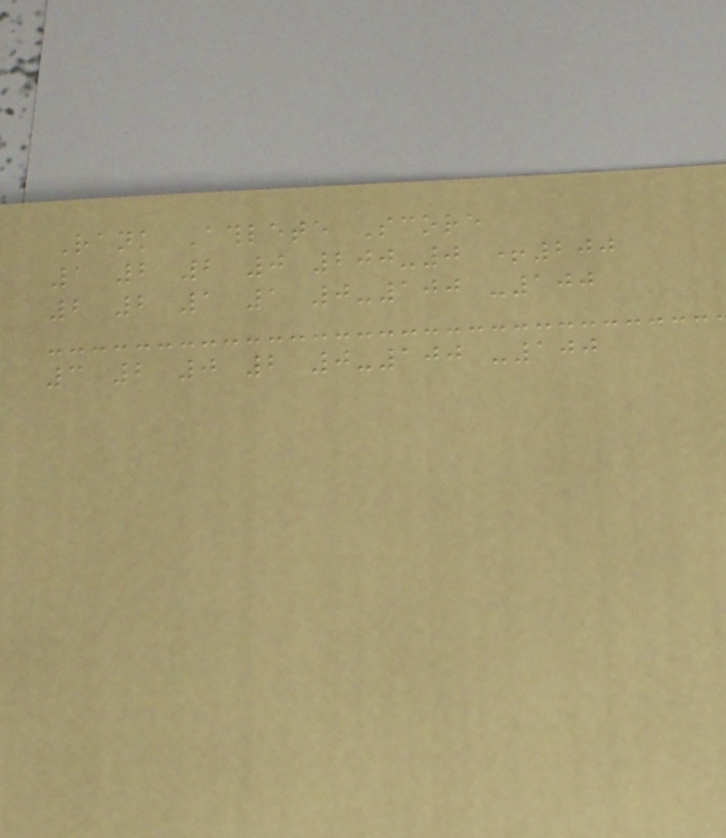Rank Athlete Score
1 2 2 0 200-0 +200
2 2 1 1 0-100 -100
3 2 0 2 0-100 -100
